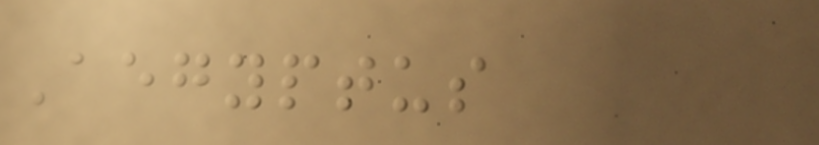Aegyptus
